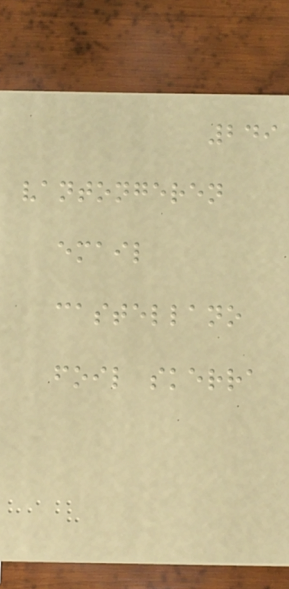249
vantongeren
email
castellano
foil skerra
